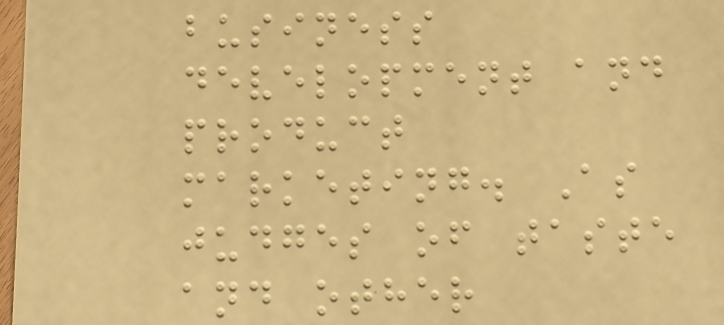business
development and
product
marketing. As
judges of taste
and other
